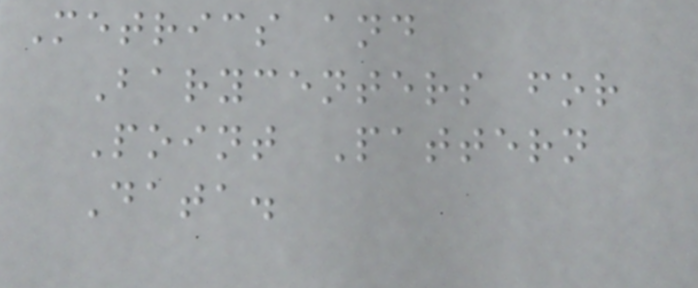Metrics and
Barycenters for
Point Pattern
Data.
